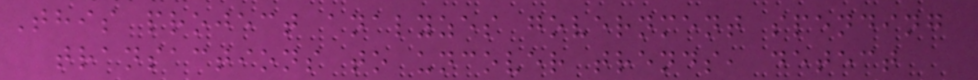This project analyzes government spending
transactions to uncover trends, detect
